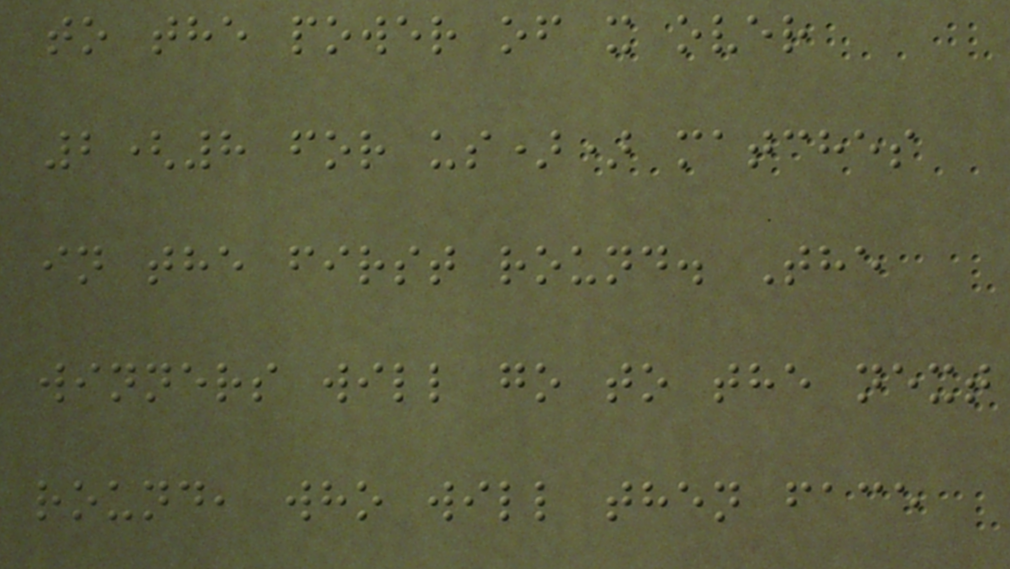to the power of x over
2(8 for us)) matches
in the first round. The
winners will go to the next
round, who will then face
